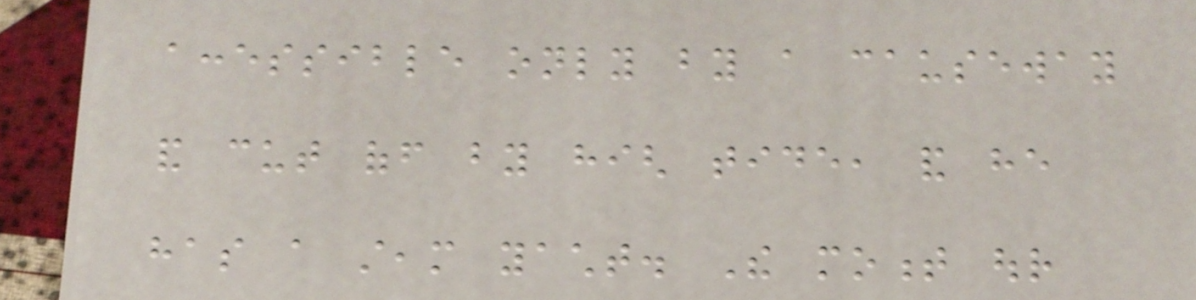accessible only by a causeway
and cut off by high tide, and he
has a steam yacht. The moment our
